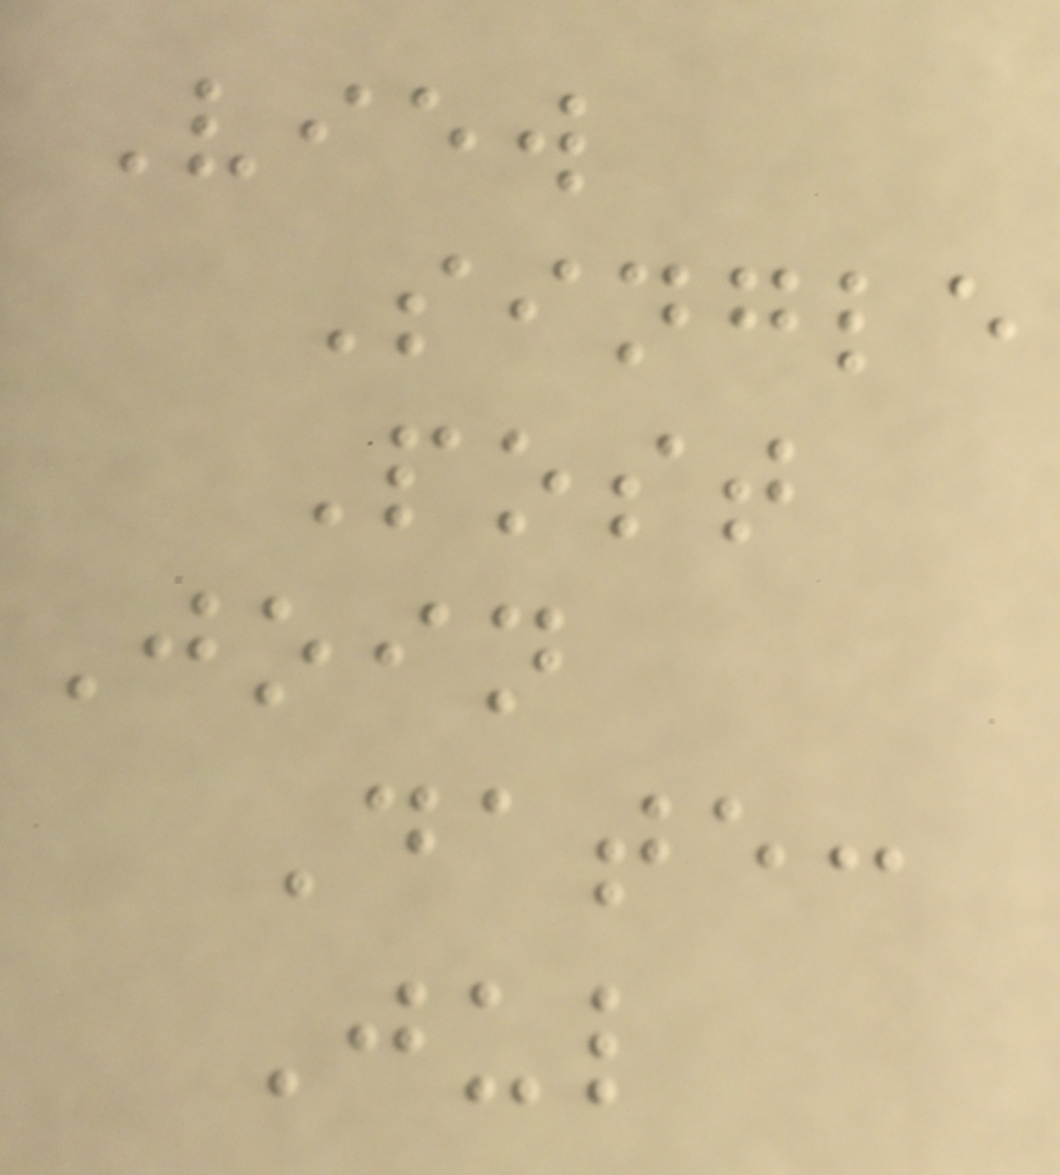View
Single
Post
Join
Date:
Jul
